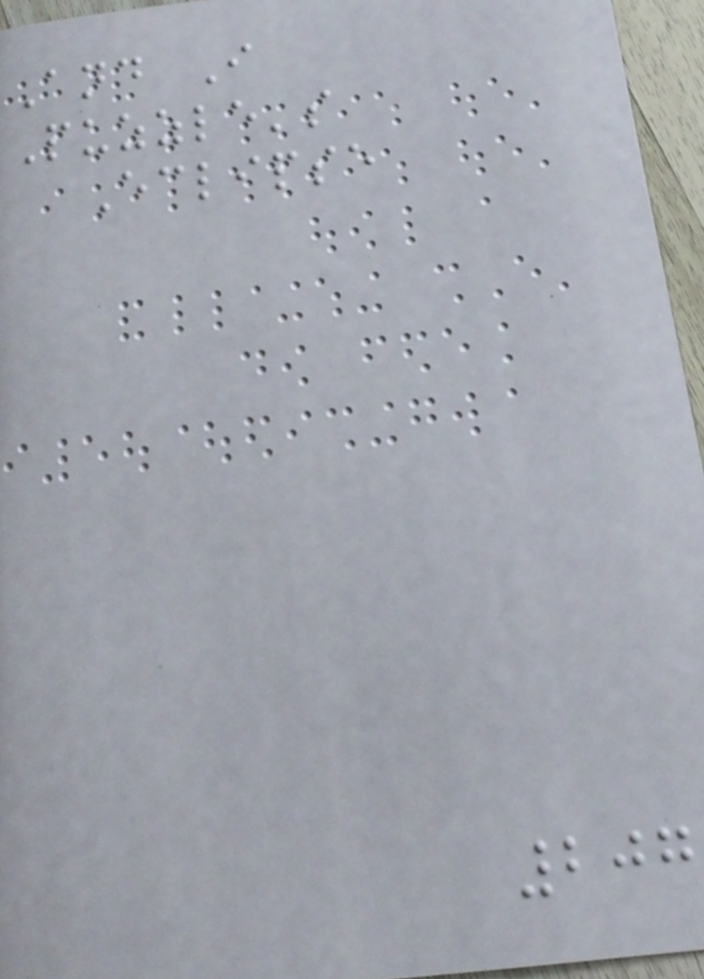And I
Puzzle's
Eclipse
207
